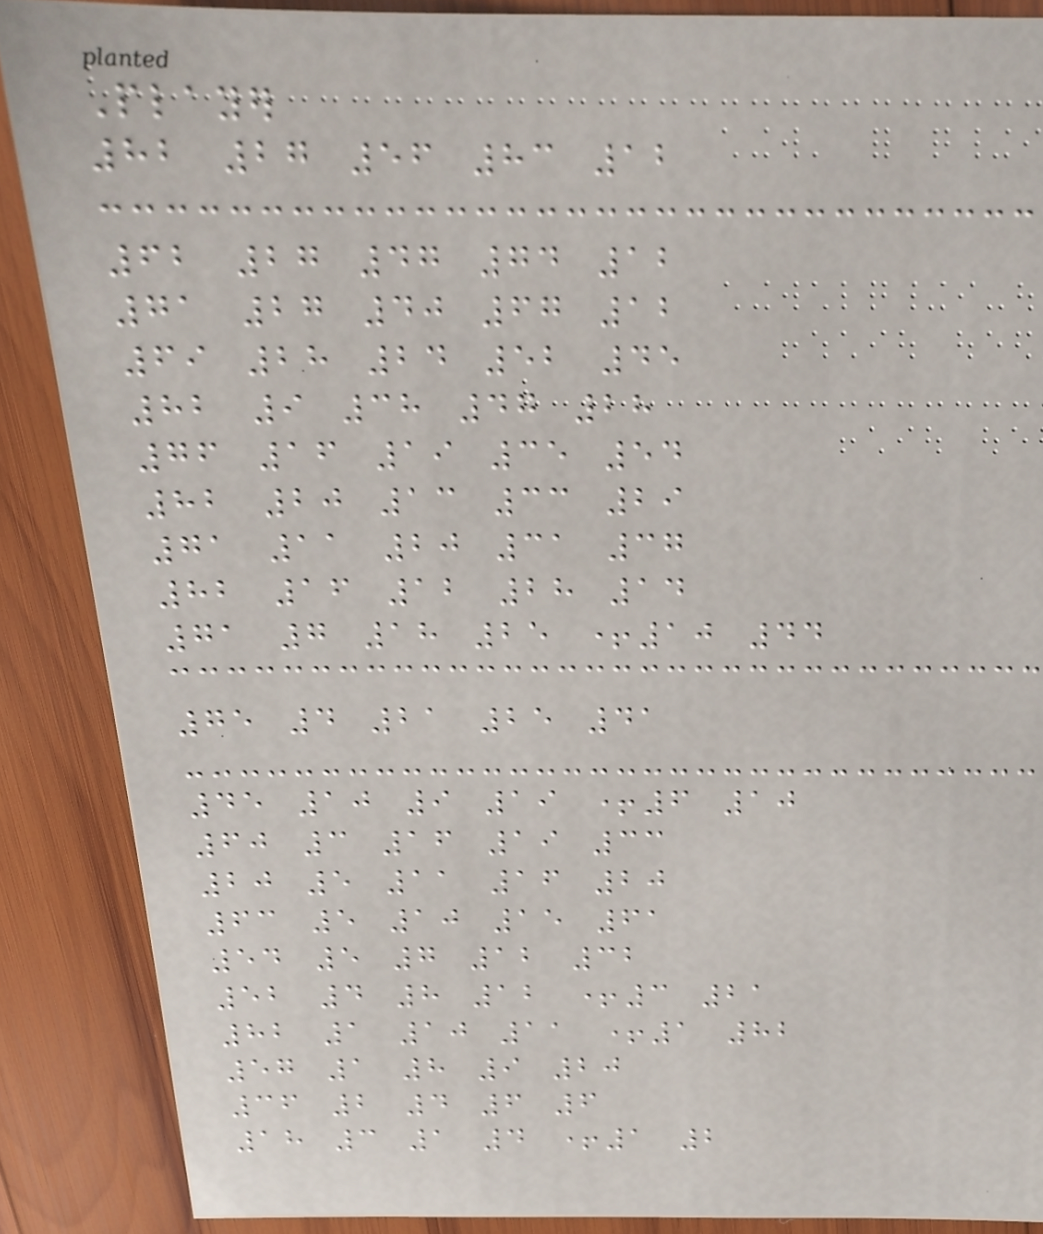Player
82 27 56 83 12
62 27 47 74 12
71 27 40 67 12
69 28 24 52 45
82 9 38 47 28
76 16 19 35 54
82 20 13 33 29
71 11 20 31 37
82 16 12 28 14
71 7 18 25 +10 44
75 4 21 25 41
45 10 9 19 +6 10
60 3 16 19 33
20 5 11 16 20
63 5 10 15 61
54 5 7 12 32
52 4 8 12 +3 21
82 1 10 11 +1 82
57 1 8 9 20
36 2 4 6 6
18 3 1 4 +1 2
